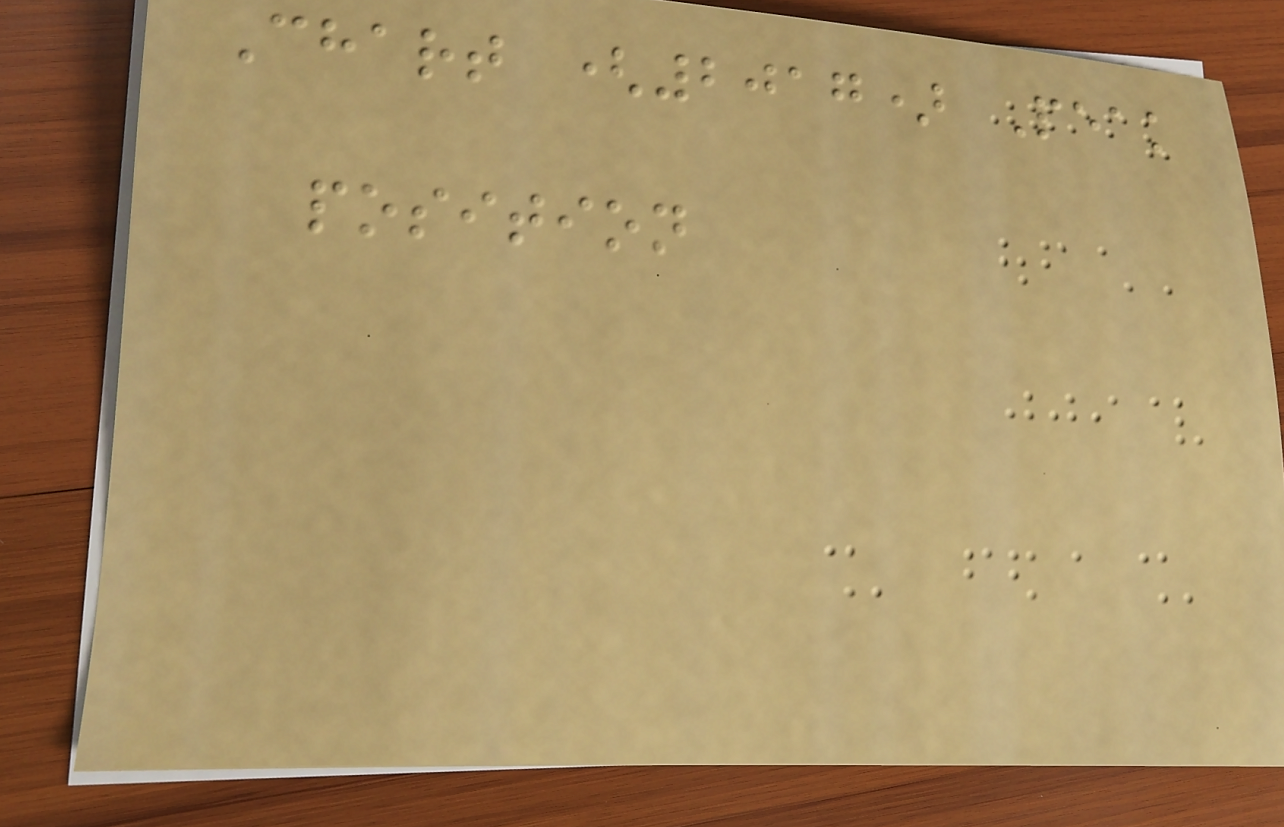Chart (2017) Peak
position
